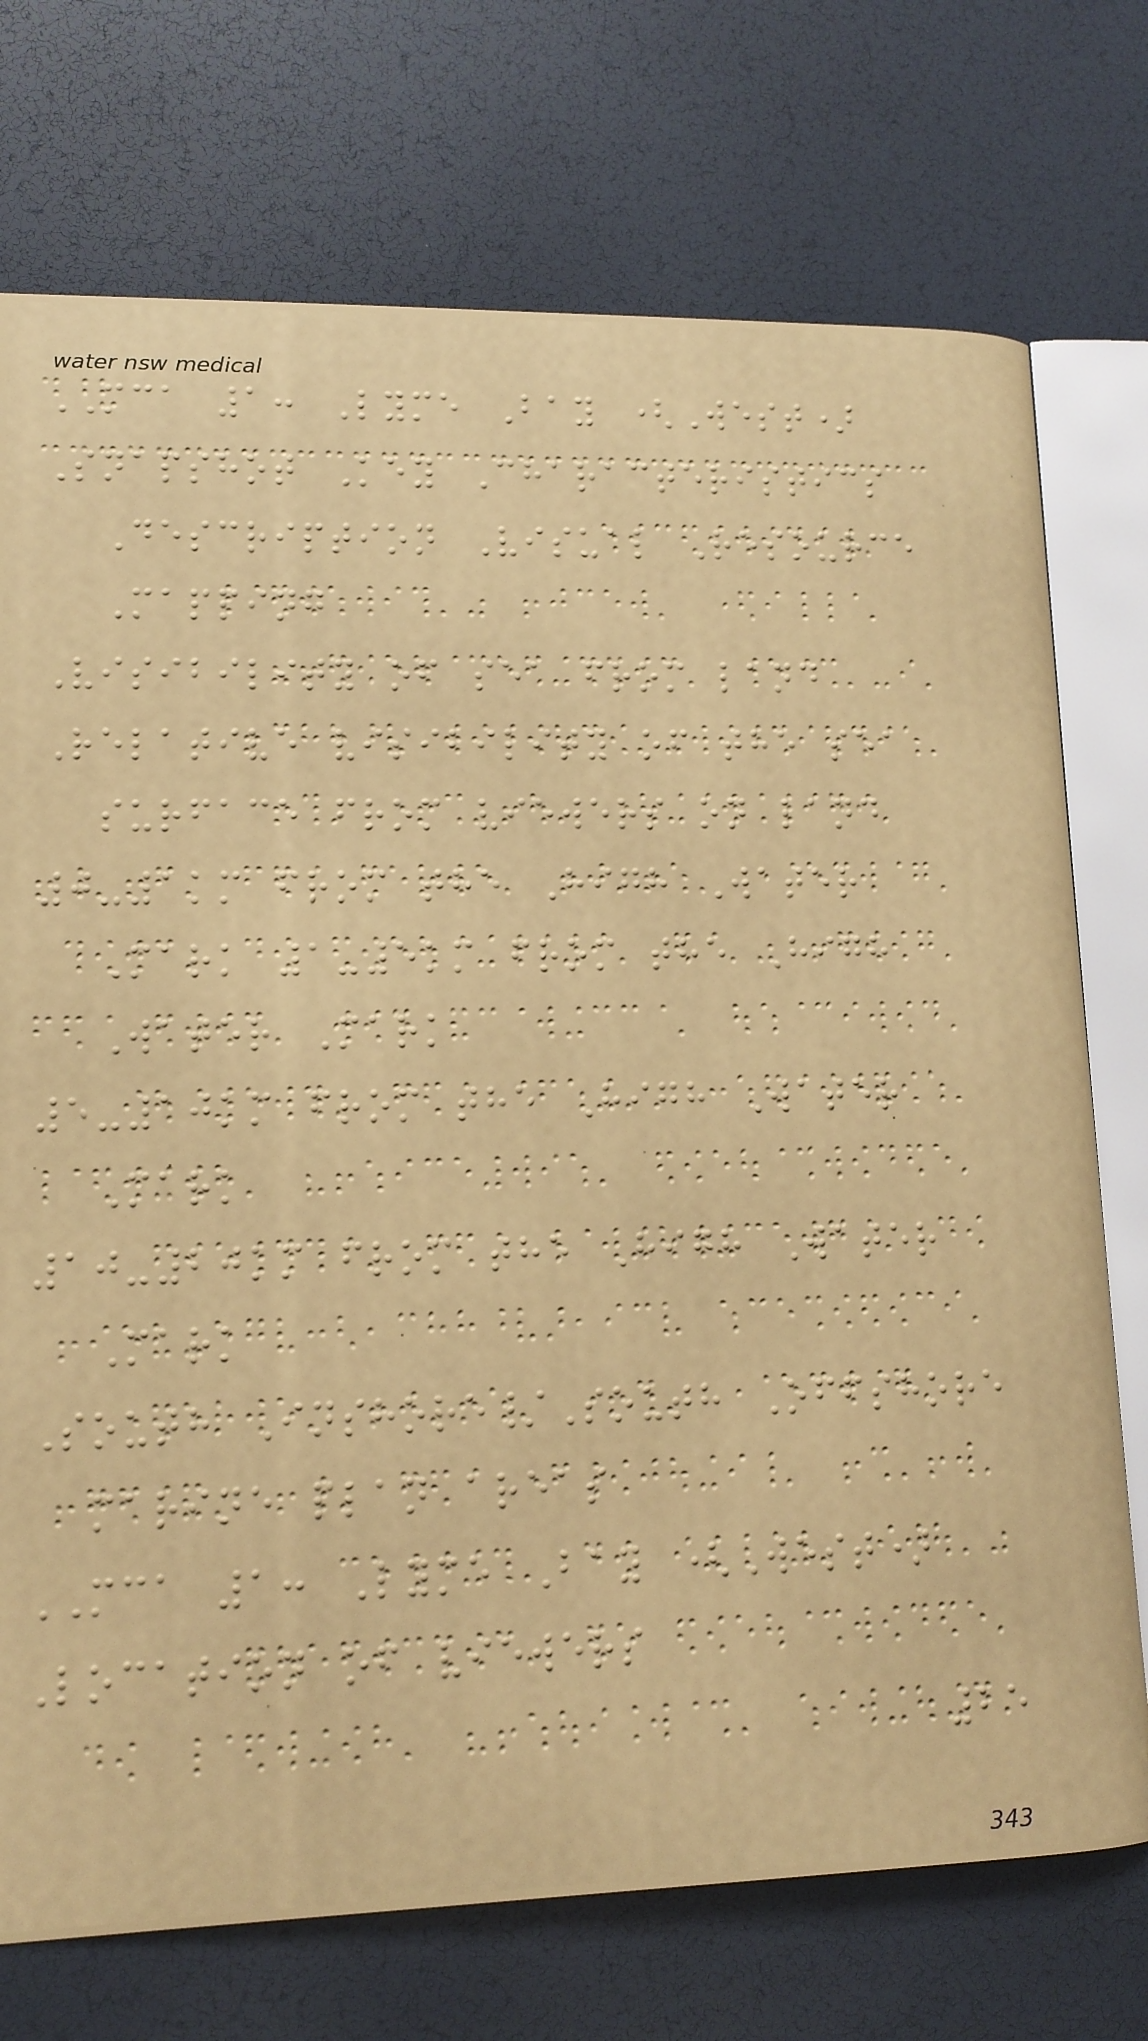MCA 1: Lyme Bay (West)
Snapshot Key Characteristics
Description Visual Resource
Mapping
Visibility of sea from land
Relative visibility of the sea
surface from viewers on land
0-1km from the High Water
Mark 1-5km from the High
Water Mark
5-10km from the High Water
Mark
10-20km from the High Water
Mark
South Inshore/South Offshore
marine plan areas
MCA 1: Lyme Bay (West)
Location of viewers
25
